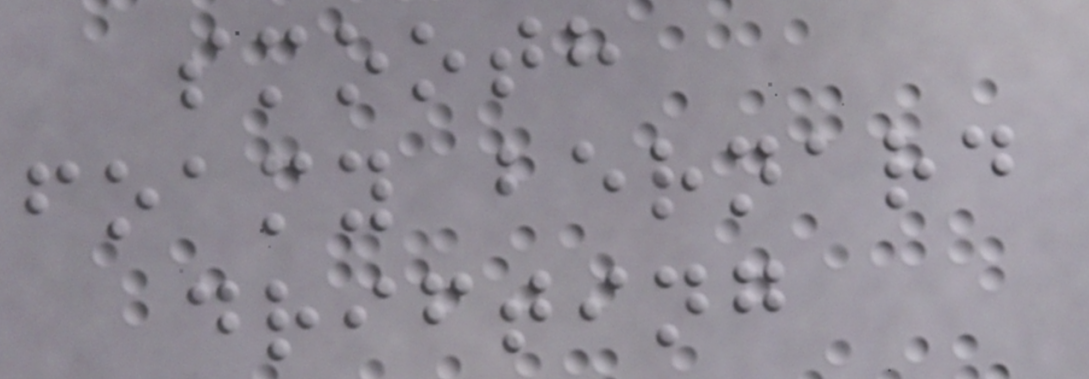smooth
foamy bernard
drifting
